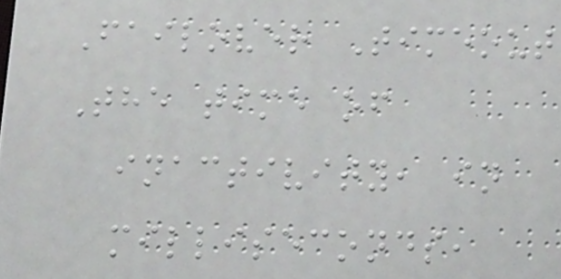Failover Timeout
The time of
inactivity, in
milliseconds,
